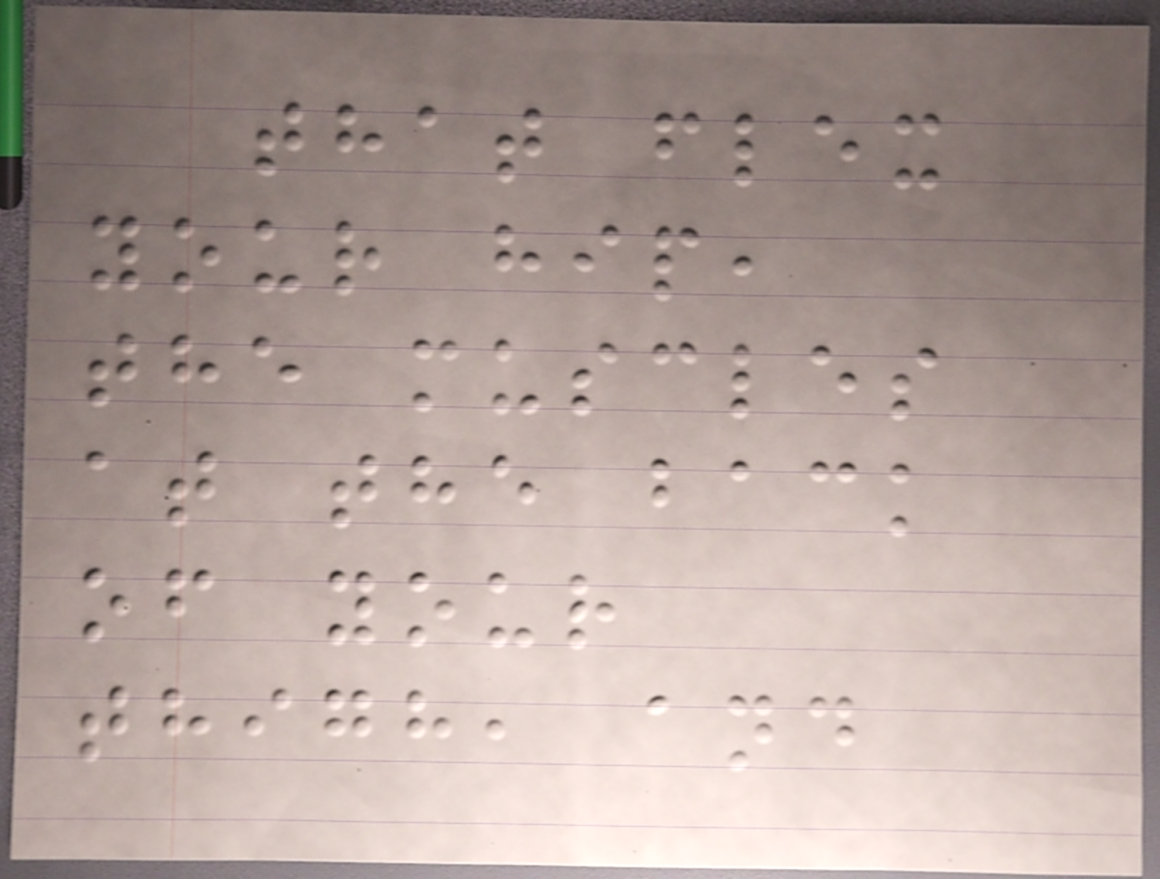that flex
your hip,
the muscles
at the back
of your
thigh, and
